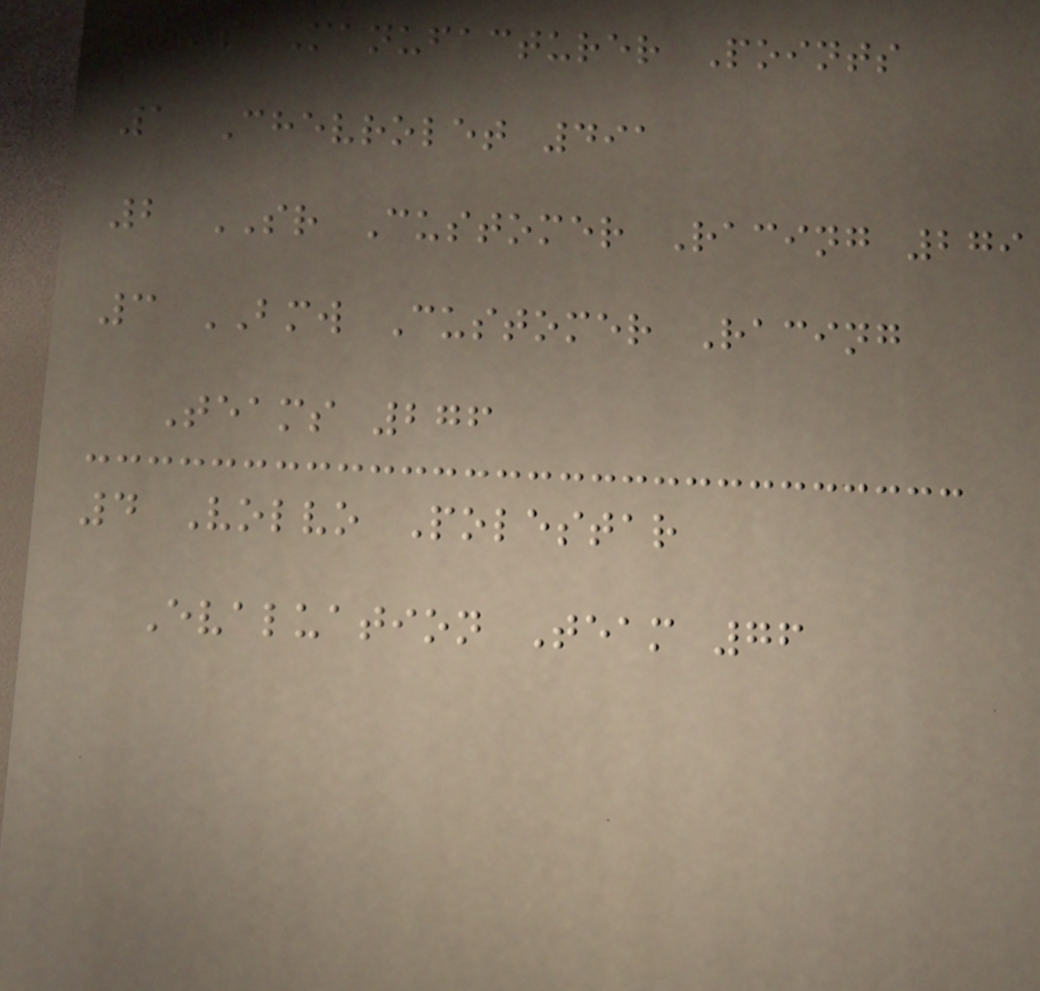Pos Manufacturer Points
1 Chevrolet 491
2 SR Customer Racing 279
3 BMW Customer Racing
Teams 276
4 Volvo Polestar
Evaluation Team 76
